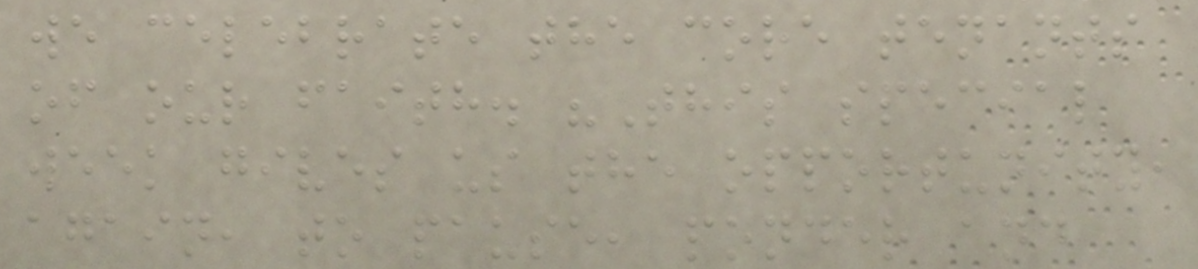we celebrate the core tenants
of our faith. "This special
week gives us the opportunity,
again, to pause, ponder and
